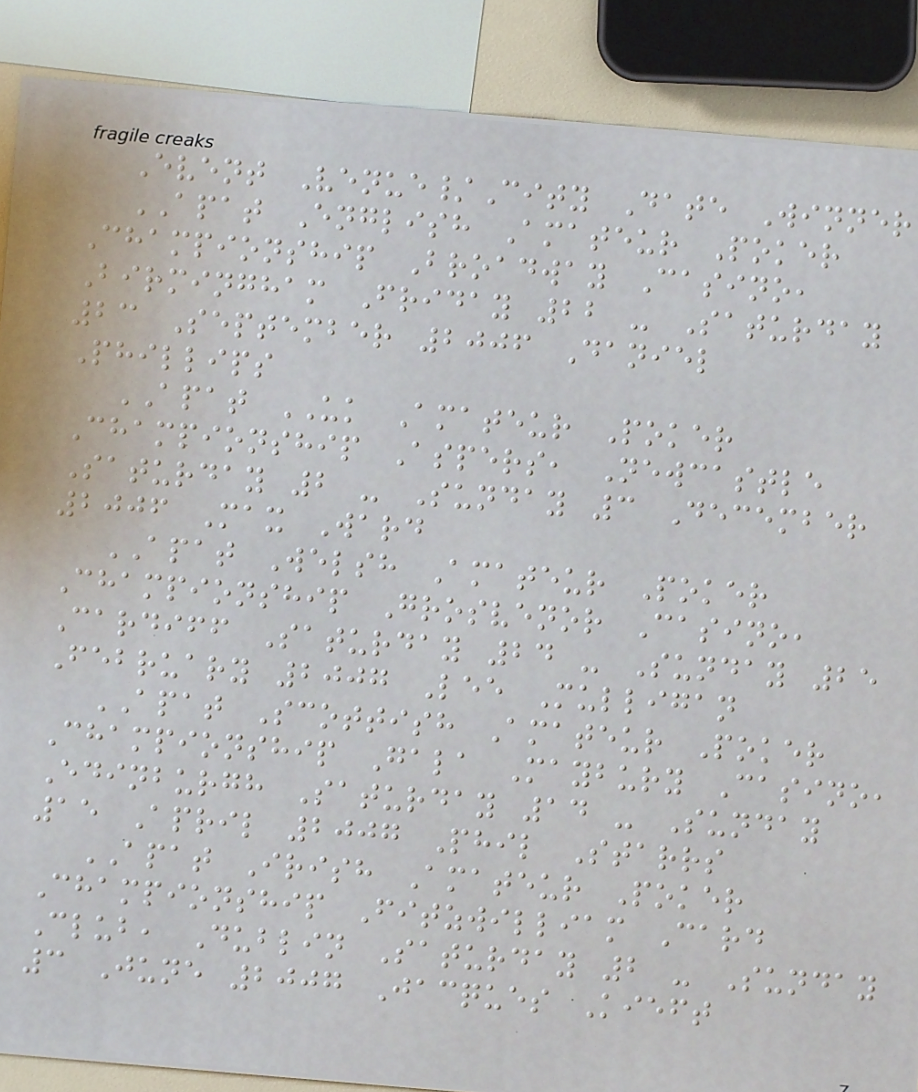Event Venue/City Date Winner
APAT English Amateur Poker
Championship Broadway Casino,
Birmingham Friday 22 - Saturday
23 September 2006 Daniel
Phillips
APAT UK Amateur Poker
Championship Aspers, Newcastle
Saturday 2 - Sunday 3 December
2006 Max Ward
APAT Welsh Amateur Poker
Championship Grosvenor Casino,
Cardiff Saturday 24 - Sunday 25
February 2007 Lee Mulligan
APAT Scottish Amateur Poker
Championship Gala Maybury Casino,
Edinburgh Saturday 14 - Sunday
15 April 2007 Phil Starrs
APAT Irish Amateur Poker
Championship Fitzwilliam Card
Club, Dublin Saturday 2 - Sunday
3 June 2007 Jacques Kieft
